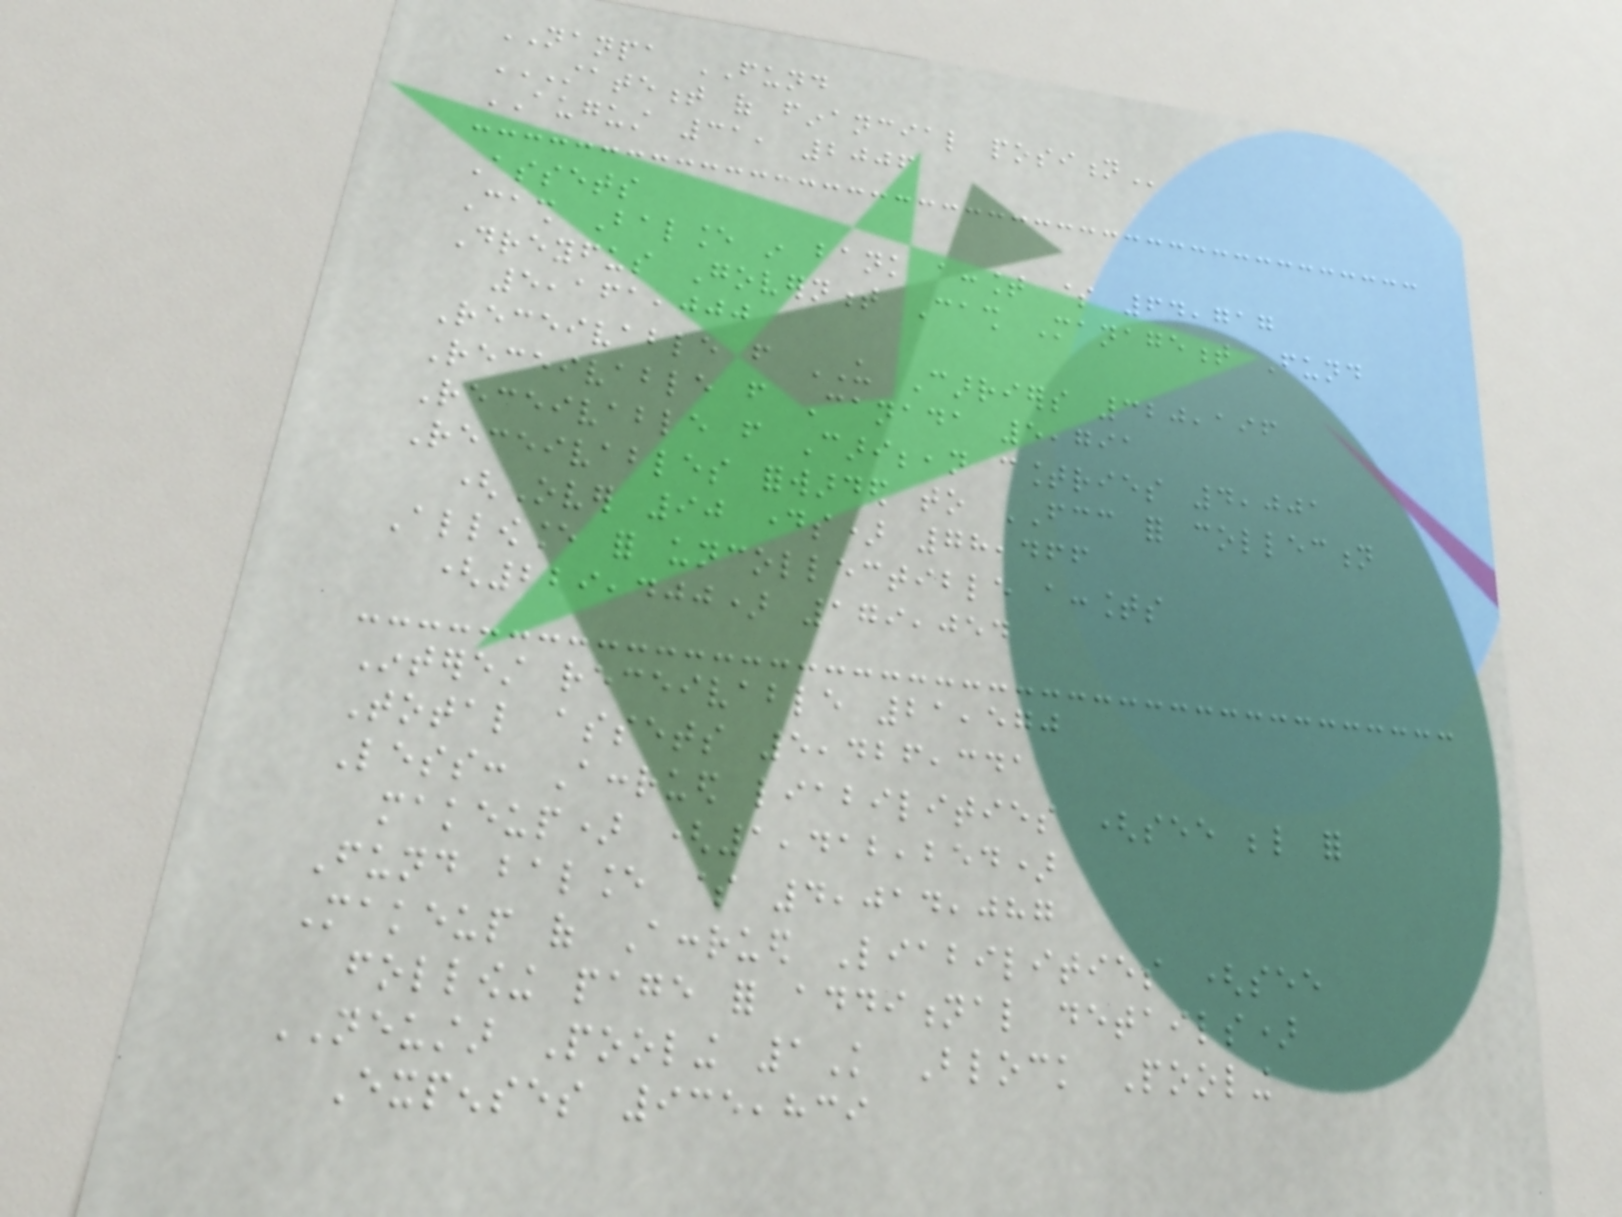NANPA FUND
STATEMENT OF FINANCIAL POSITION
AUGUST 31, 2006
Assets
Cash Balance in bank account $ 64,717
Dreyfus Government Cash Management Fund
5,161,000
Receivable from US Carriers 320,196
Receivable from Canada 5,791
Receivable from Caribbean countries 4,001
Receivables forwarded to FCC for collection
(Over 90 days) 78,466
Allowance for uncollectible accounts
(229,400) 179,054
Interest receivable 21,570
Total assets 5,426,341
Less: Accrued liabilities (see below for
makeup) (1,412,254)
Fund balance $ 4,014,087
Makeup of Accrued Liabilities (see
following page for additional details)
NEUSTAR Pooling 1K Block Pooling
Expenses 935,839
